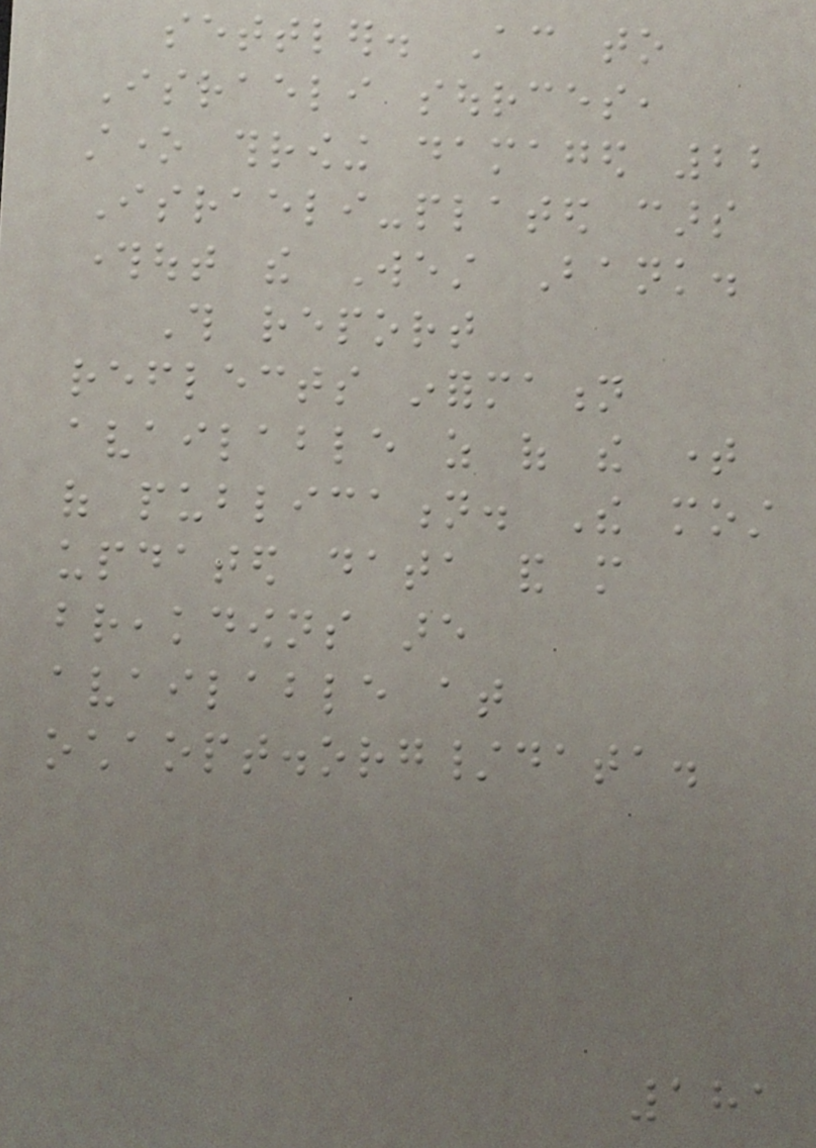settler. According to
Israeli sources,
stone throwing damaged 22
Israeli-plated cars
throughout the West Bank.
This report
reflects information
available as of the time
of publication. The most
updated data and more
breakdowns are
available at
ochaopt.org/data.
181
